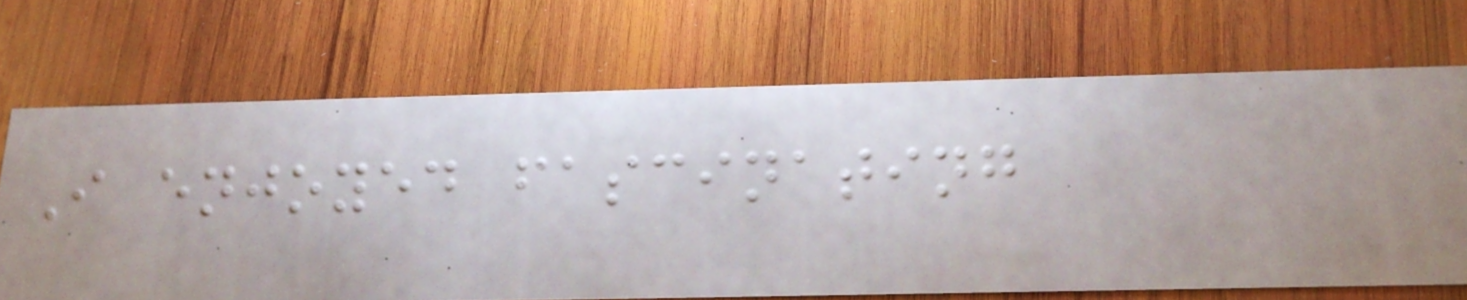I enjoyed fascinating
